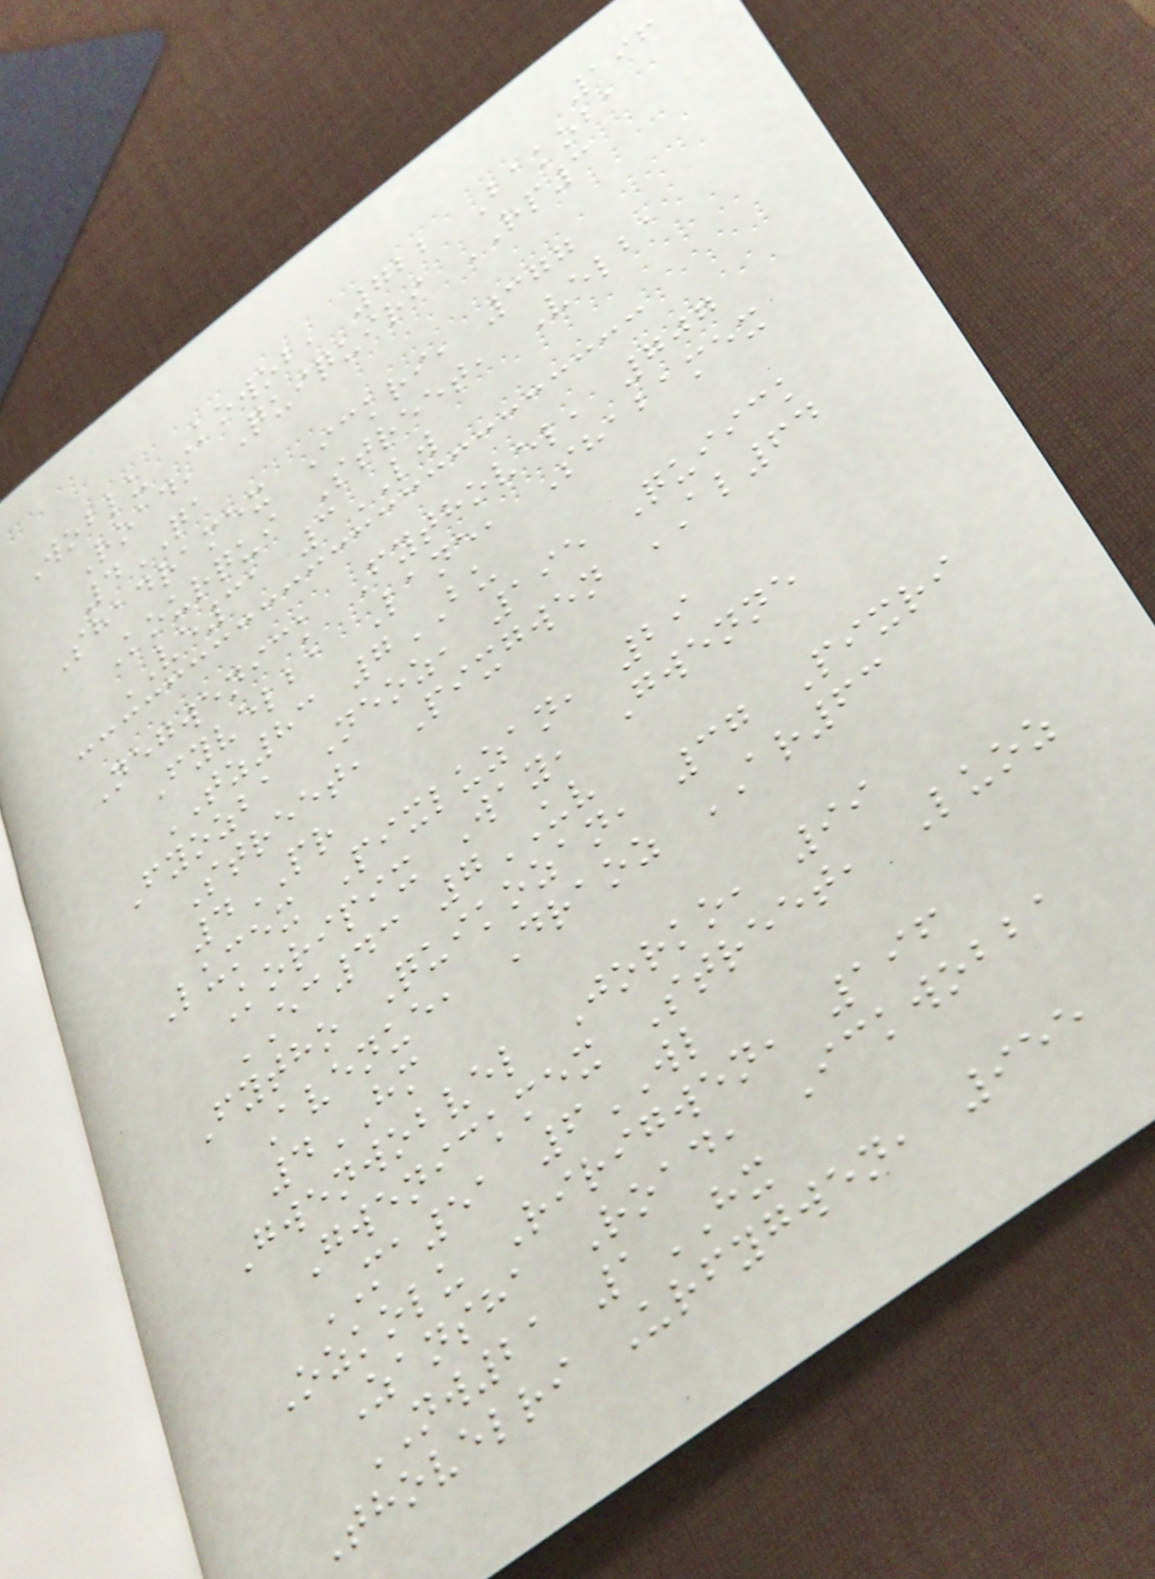196
Woblu Kowob, 722 Bakoba
Road, Quiquiri RP3
4QA
Shadramex Ickri, 377
Kourqui Street, Velba
VE31 3LW
Negwenick Fythovel, 707
Fyvelba Lane, Shabamex
TZ83 7BU
Fyozba Neoz, 195 Quiick
Street, Pixgwen AL64
4PR
Lumex Pixluzan, 29
Koripix Way, Gwenne
EC43 7UV
Fytho Quikozan, 37 Pixri
Avenue, Draoz AR63
4HM
Gwenwobvel Jorko, 99
Gwenickmex Street, Luoz
MA51 6WL
Ozkolu Ririgwen, 196
Zansha Road, Ickwobba
NW21 1HX
Thovelri Urfygwen, 955
